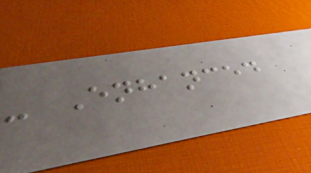- Enhanced
